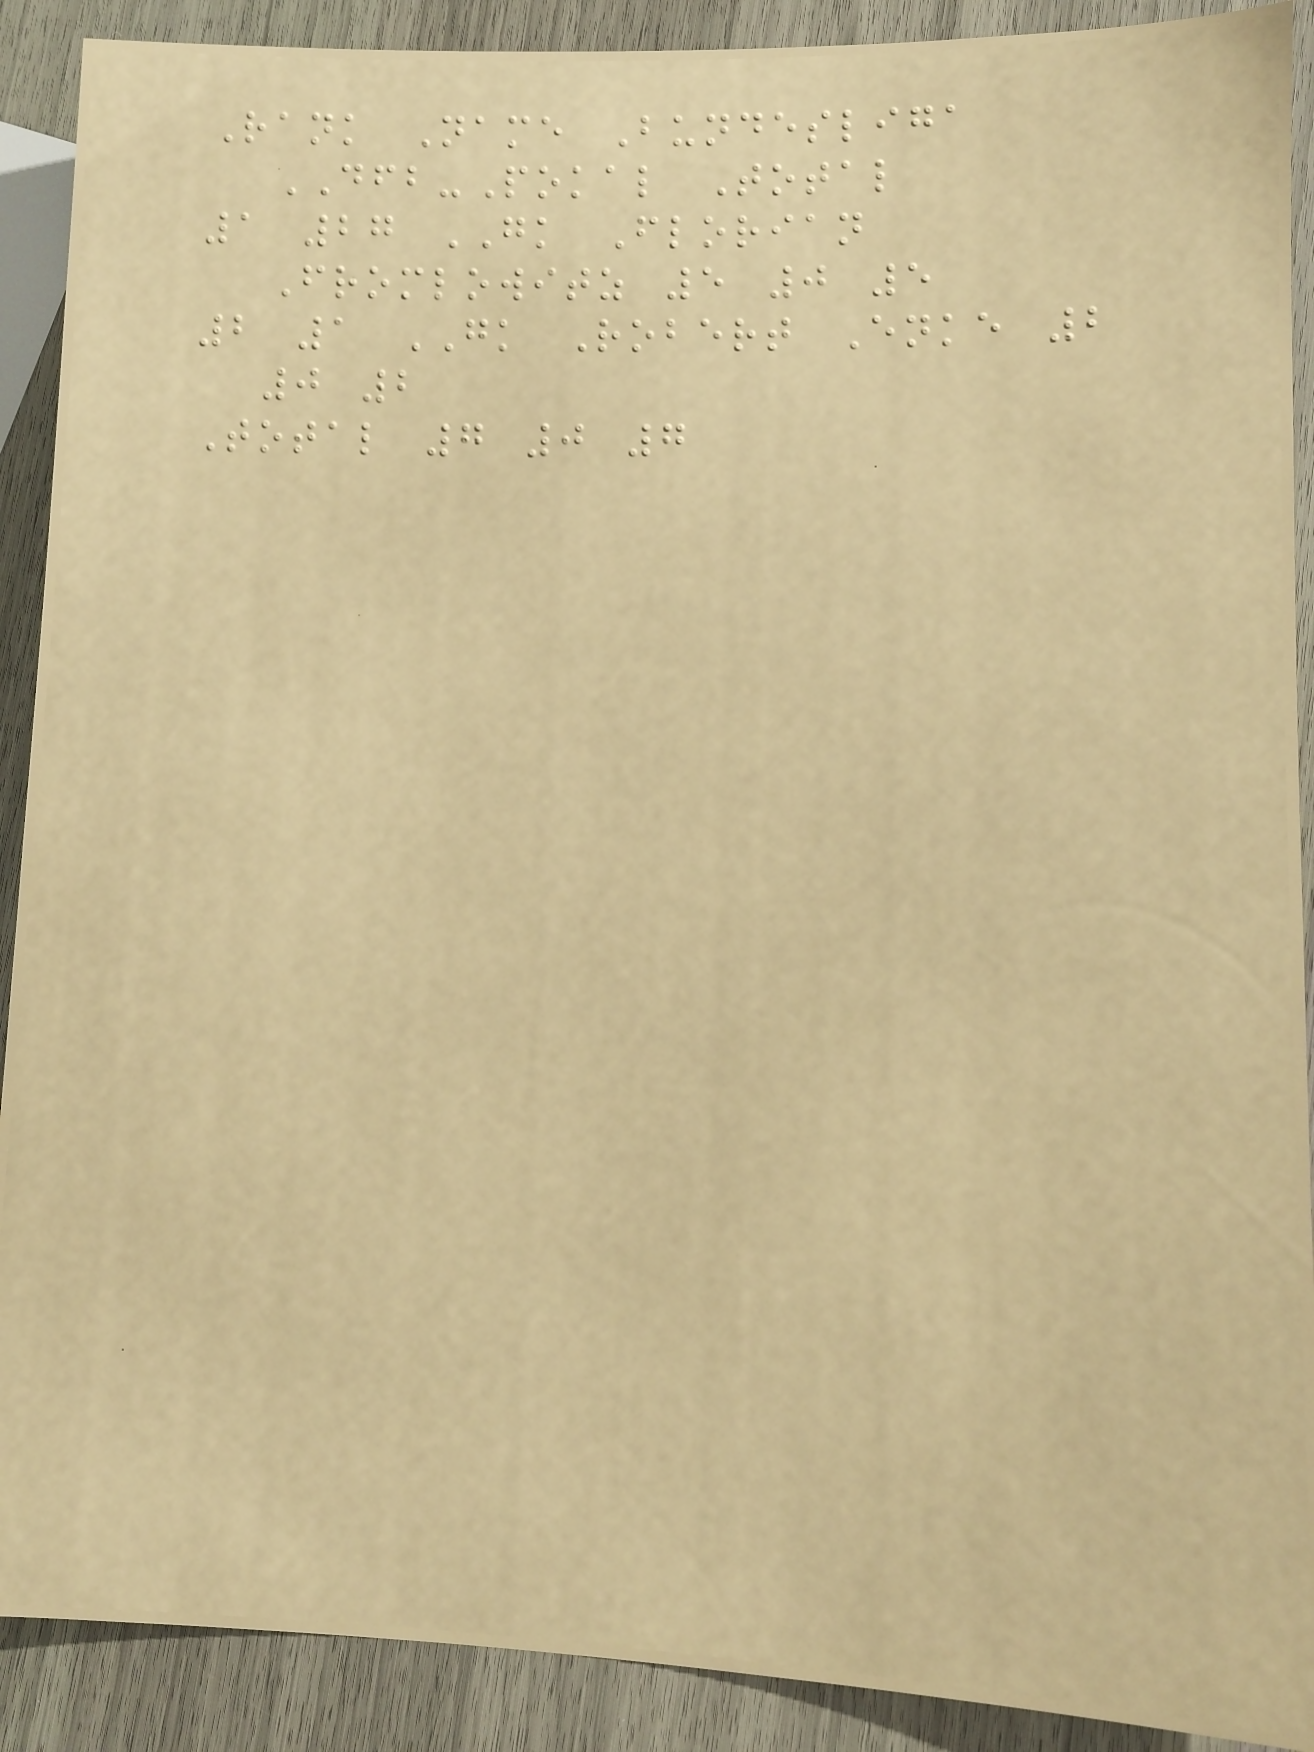Rank Name Bundesliga
DFB-Pokal Total
1 27 GK Florian
Fromlowitz 5 0 5
2 1 GK Robert Enke 2
0 2
Total 7 0 7
